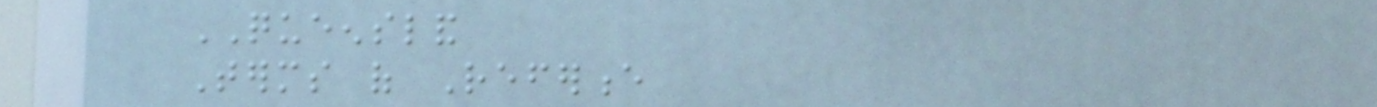QUEENSLAND
Terms of Reference
